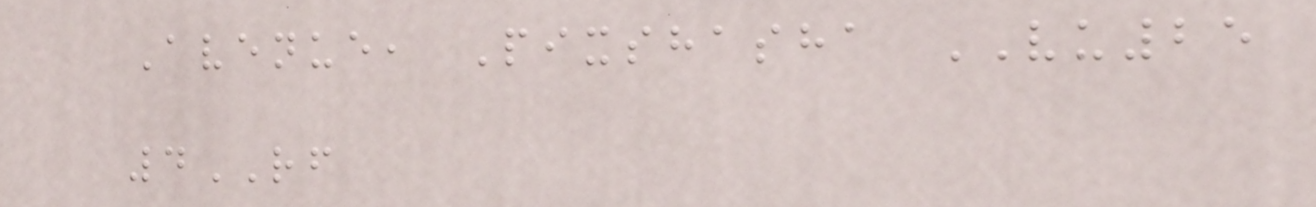Avenue, Pixshasha VU25
4RF
